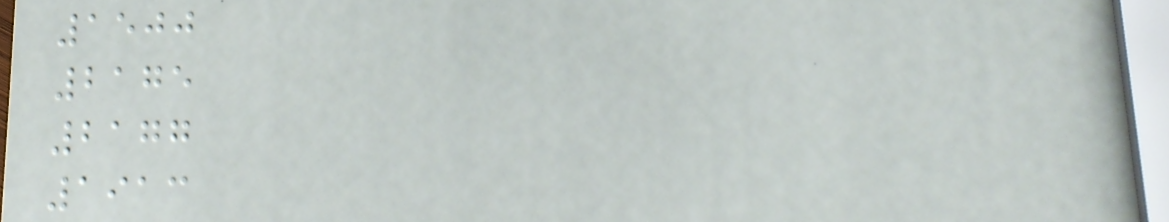1500
2175
2177
1913
